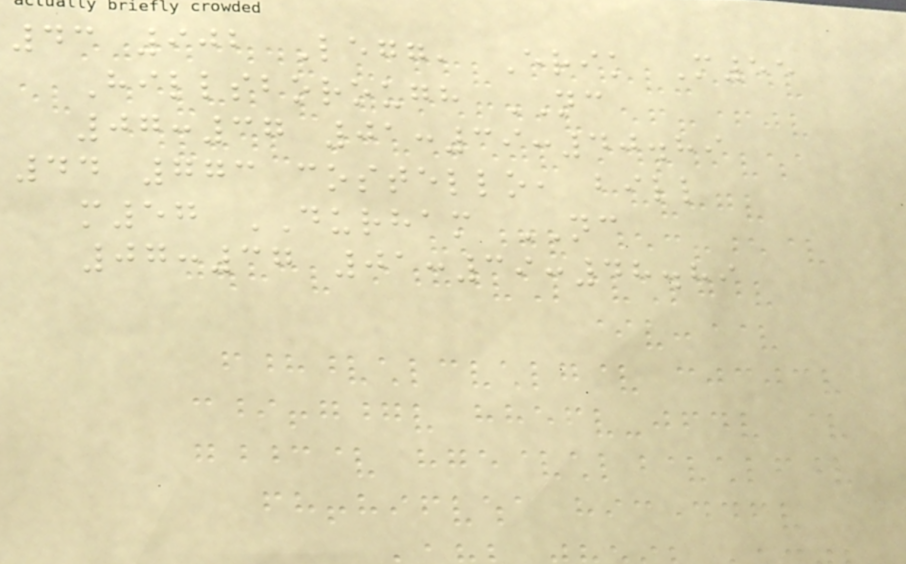43 902 Legg, Erik M55
Hillsborough NC
07:37 01:39:40.89
44 773 costello, bill
m57 DURHAM NC
07:37 01:39:48.89
